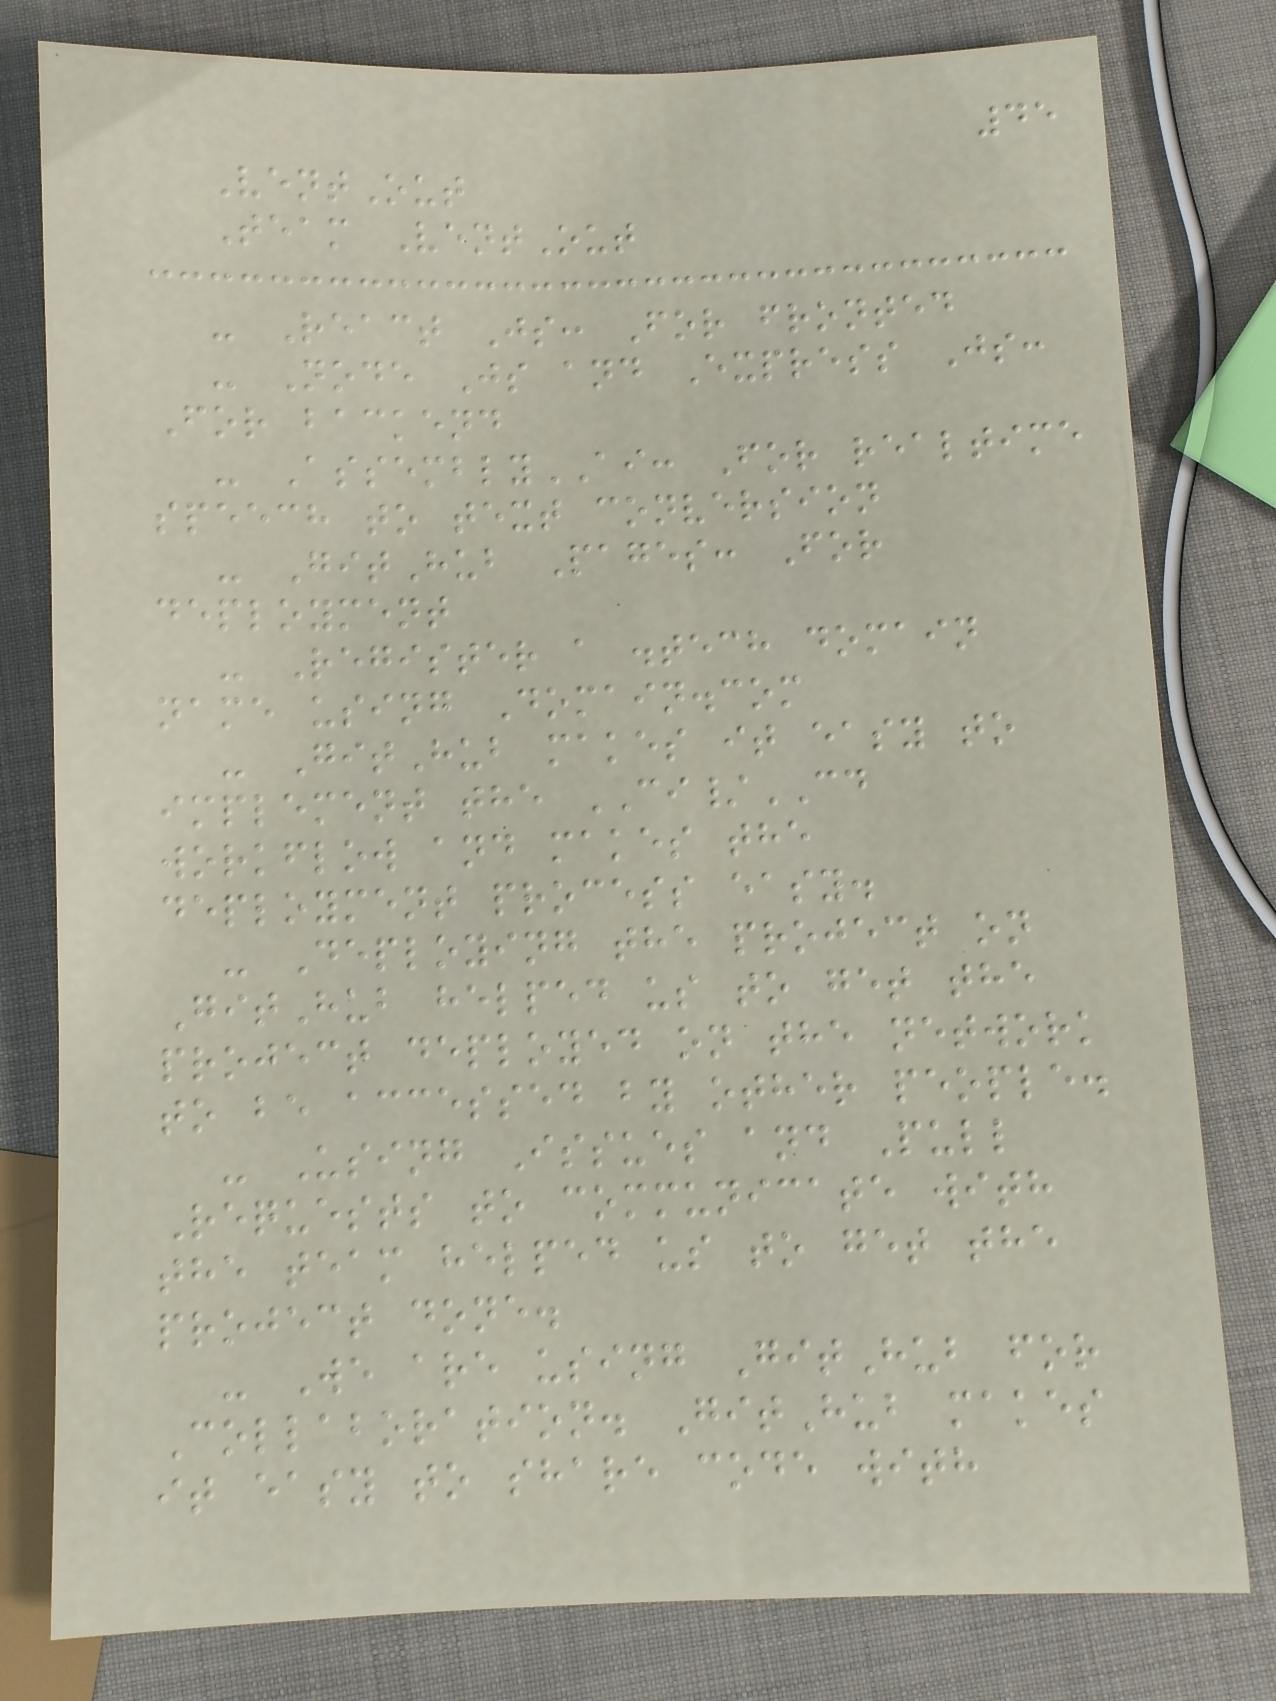45
VentOut
Team VentOut
- React Js: For fronted
- Node Js and Express Js:
For backend
- AssemblyAI: For realtime
speech to text conversion
- GitHub Pages: For
deployment
- Register a .tech domain
name using Domain.com
- GitHub makes it easy to
implement the CI/CD
workflow and makes the
deployment process easy.
- Deploying the project on
GitHub helped us to get the
project deployed on the network
to be accessed by other people.
- Using Issues and Pull
Requests to communicate with
the team helped us to get the
project done.
- We are using GitHub for
Collaboration. GitHub makes
it easy to share code with
